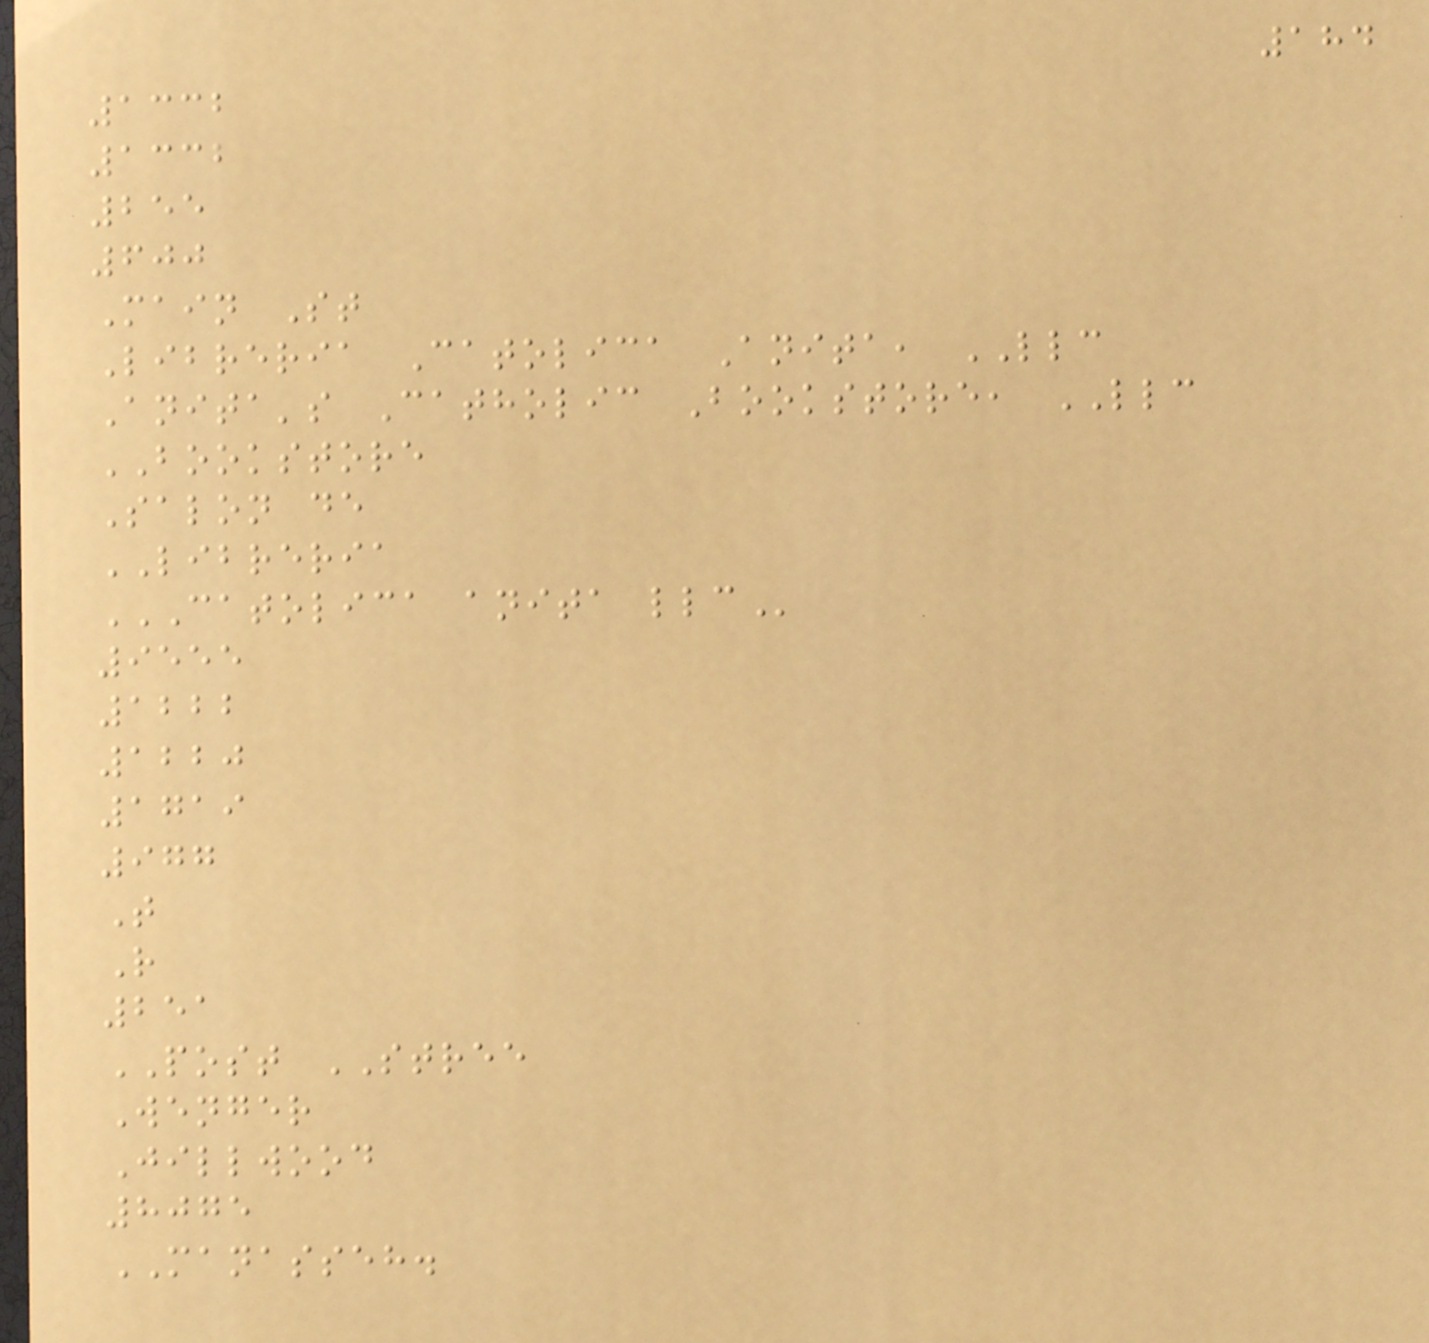184
1332
1332
255
600
Main St
Libreria Catolica Anita, LLC
Anita's Catholic Bookstore, LLC
BOOKSTORE
Salon de
LIBRERIA
CATOLICA ANITA LLC
9555
1222
1220
1719
977
T
R
251
POST STREE
Wenger
Jillwood
8075
MANASSEH.
